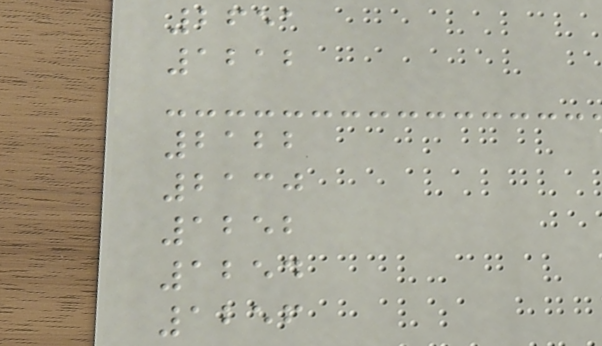2651
1212
2122
2130
1252
1254
1256
